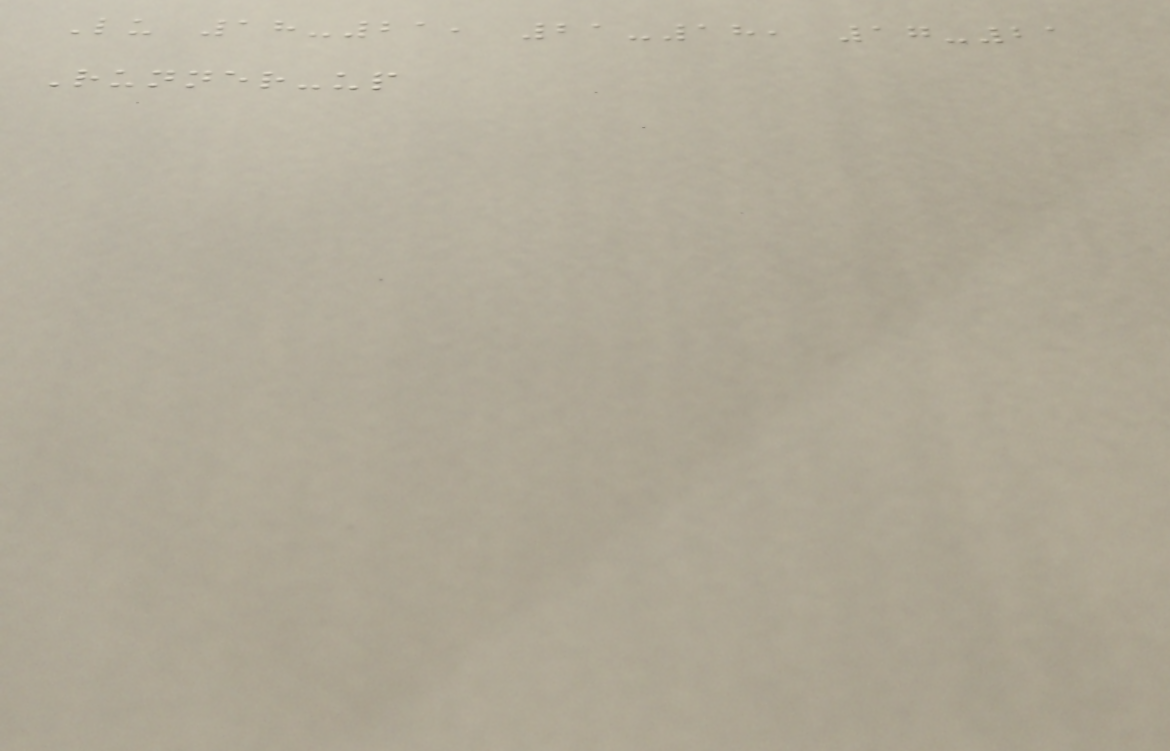Lu 18-21, 21-18, 17-21
Runner-up
